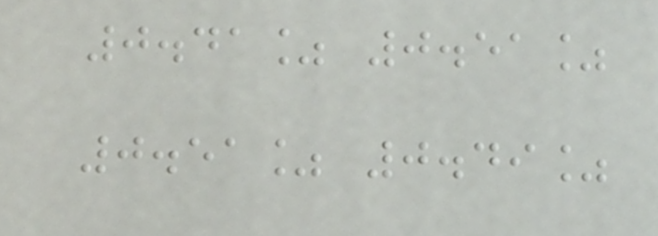0.41% 0.51%
0.51% 0.49%
